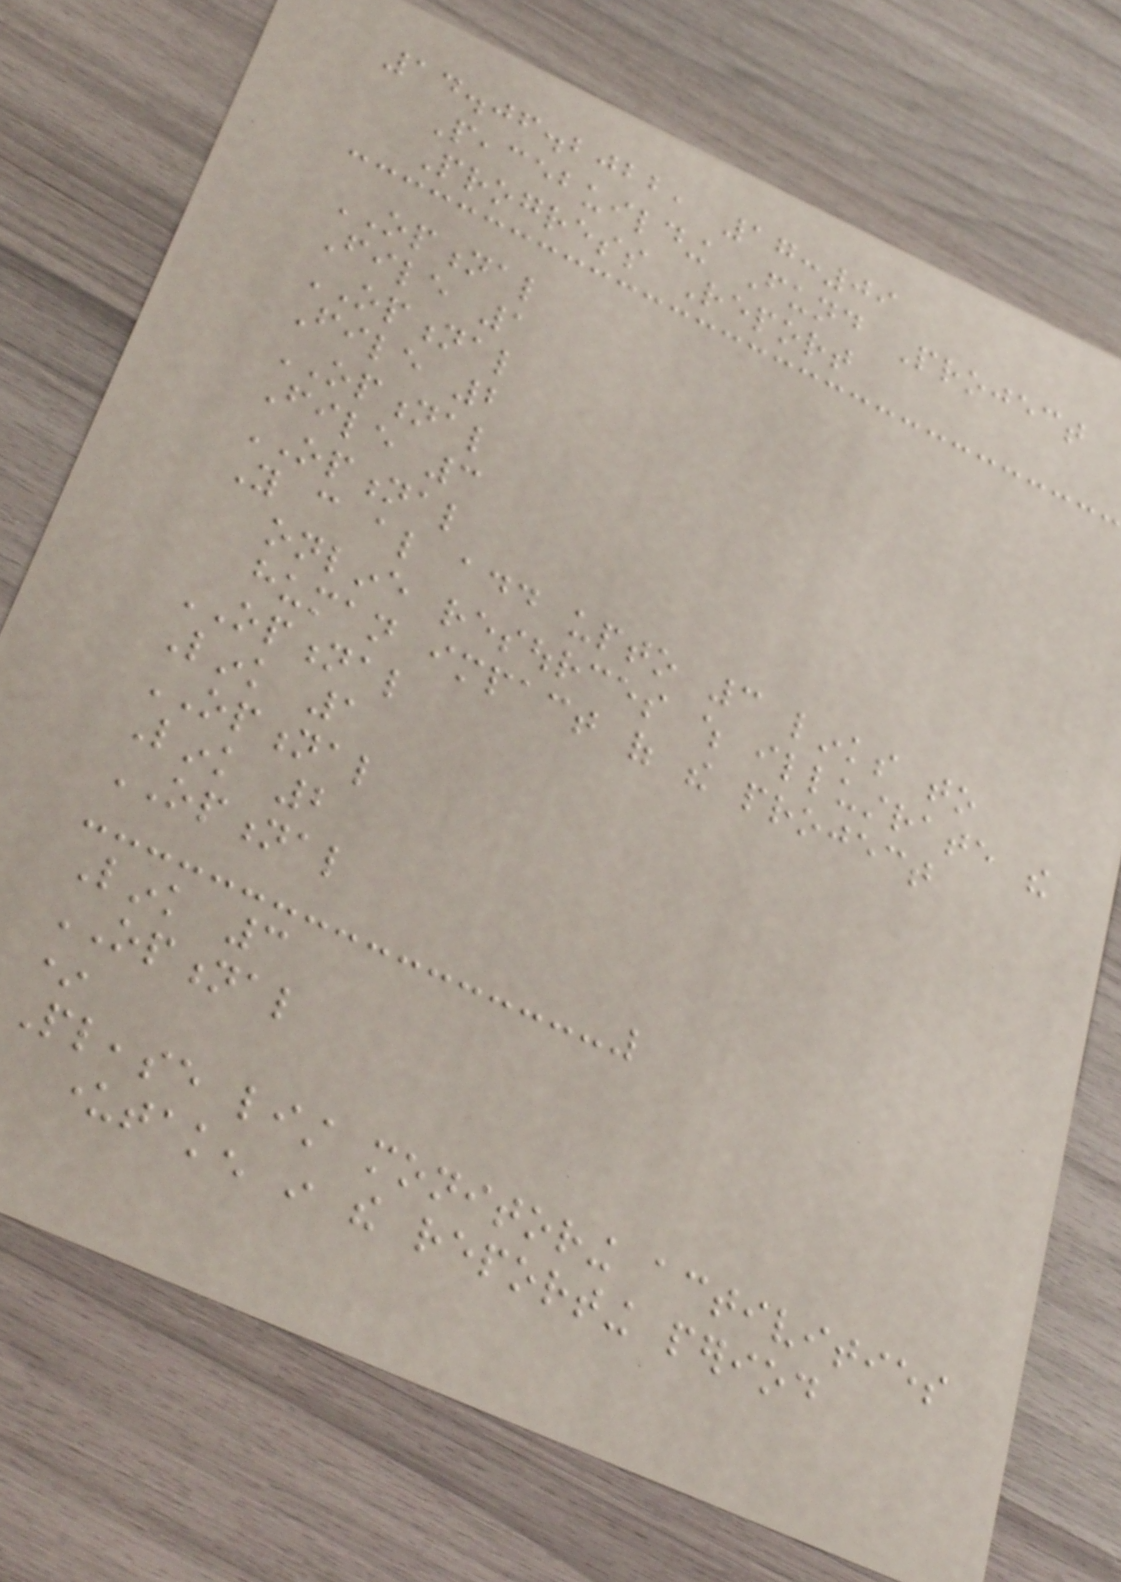14.06.2022, 17:09
Peacebuilding Fund Project
Progress Report
OPTIONAL
File 1
OPTIONAL
File 2
OPTIONAL
File 3
OPTIONAL
You can also add upto 3 links to
online resources which illustrate the
human impact of the project
OPTIONAL
Link 1
OPTIONAL
Link 2
OPTIONAL
Link 3
OPTIONAL
*
Please list monitoring activities
undertaken in the reporting period
